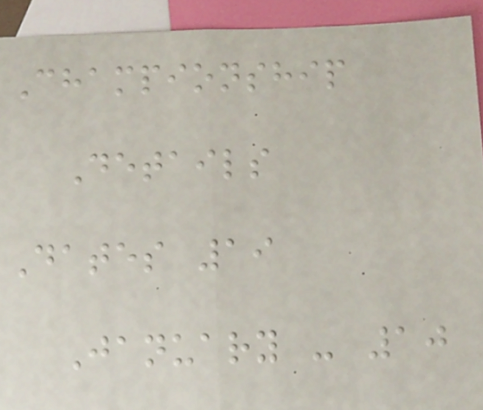Championship
Details
Dates 19
January - 10
